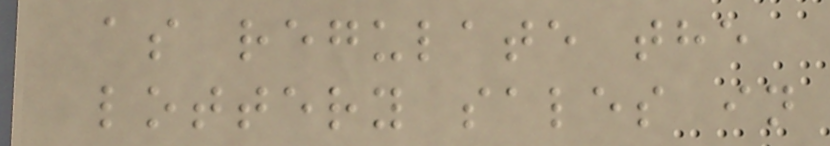as regulate the
lottery sales in
